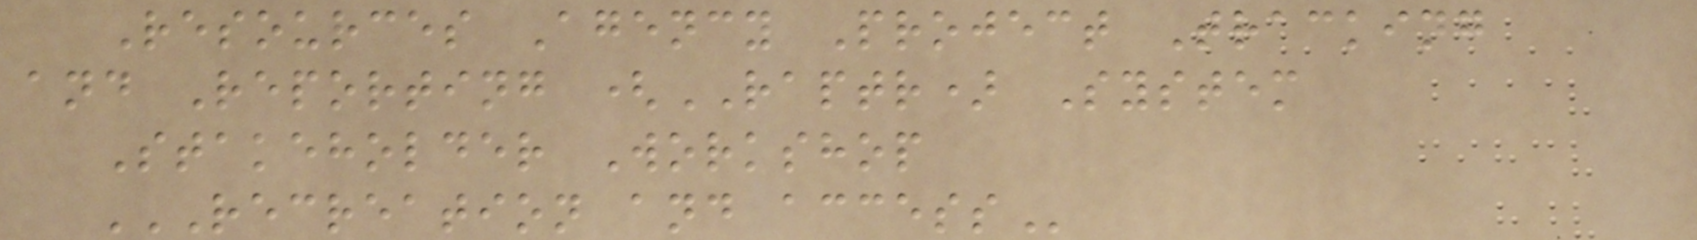Resources Agency Project Tracking
and Reporting (RAPTR) System
Stakeholder Workshop
RECREATION AND ACCESS
